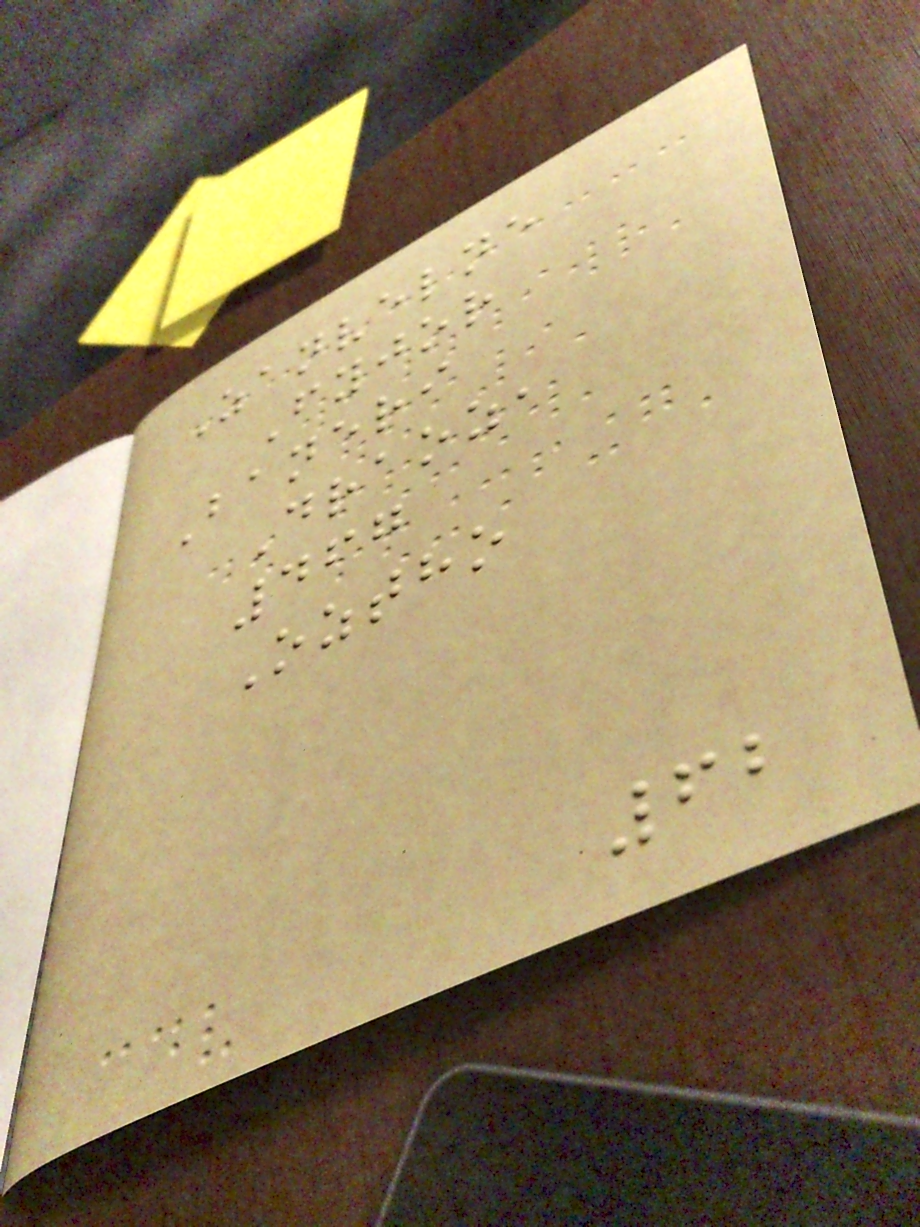Zanvelne
Fyjor
Baneri
Draoz,
467
Oztho
62
